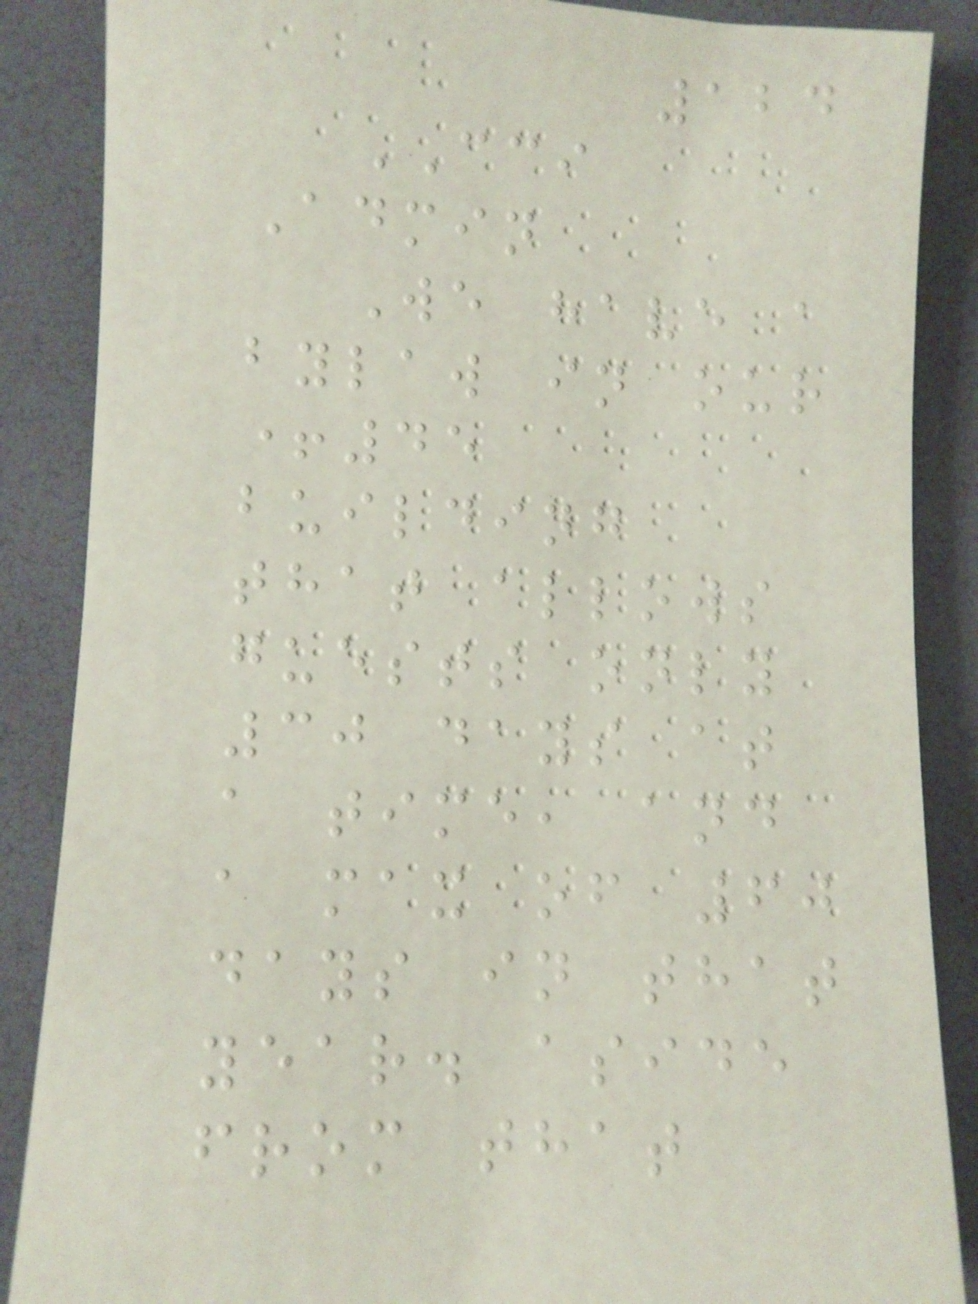124
CCI
Admin
We have a
bylaw in our
+45
building
that allows
guests only
30 days at
a time, and
a max of 60
days in that
year. aside
from that
